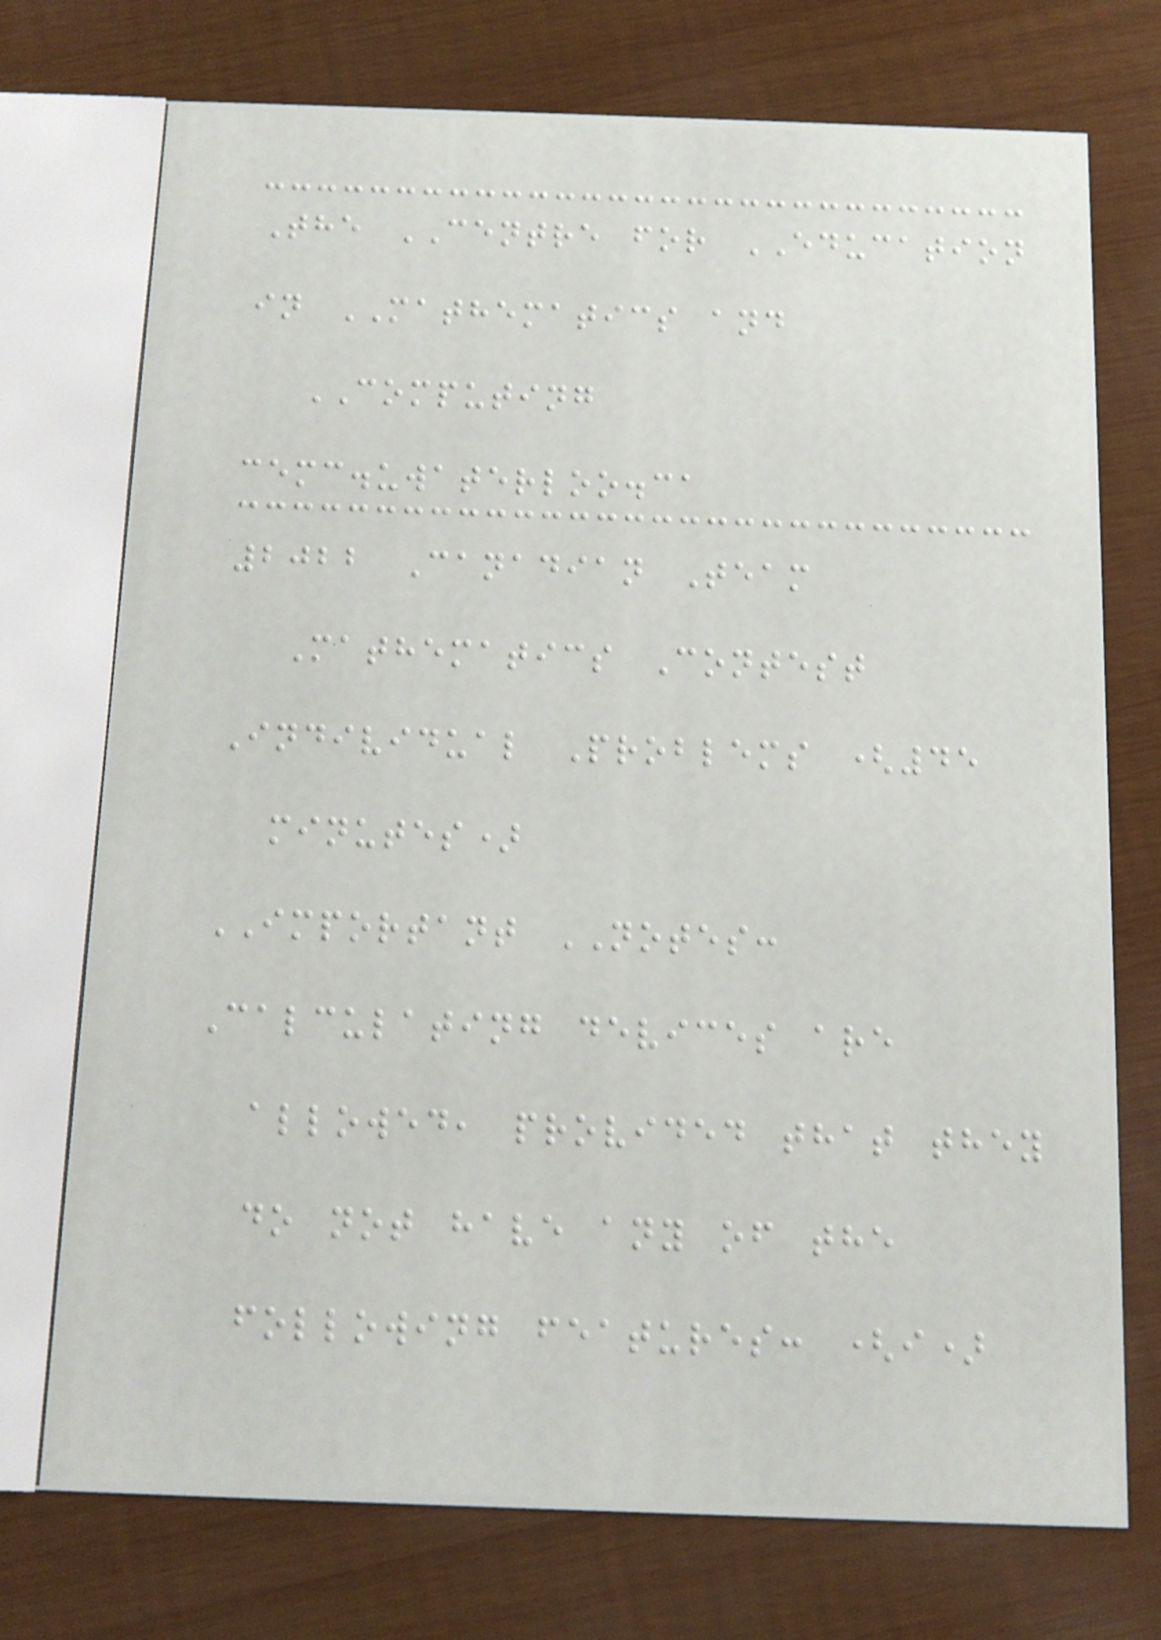The CENTRE for EDUCATION
in MATHEMATICS and
COMPUTING
cemc.uwaterloo.ca
2022 Canadian Team
Mathematics Contest
Individual Problems (45
minutes)
IMPORTANT NOTES:
Calculating devices are
allowed, provided that they
do not have any of the
following features: (i)
